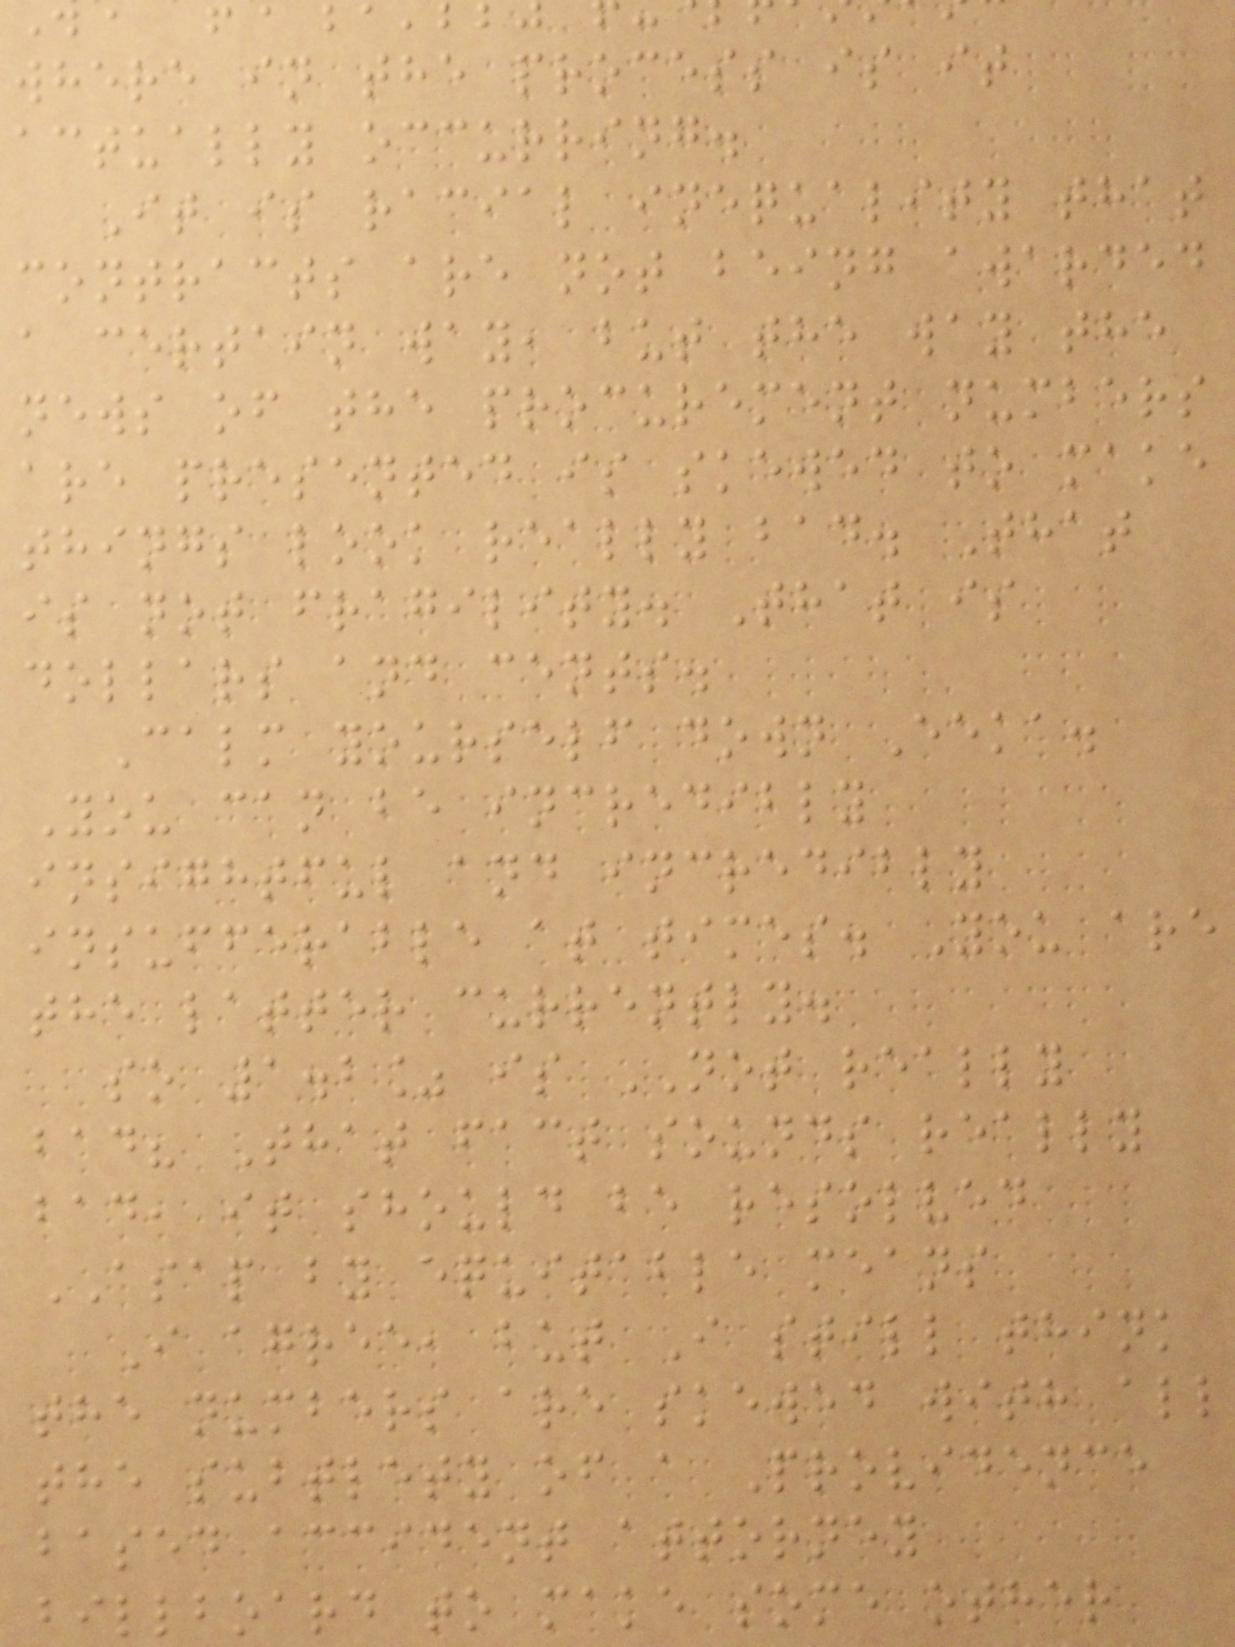where in the process is it
actually occurring.
It is racial inequality that
contracts are not being awarded
a certain way, but the way the
news of the procurement numbers
are presented is skewed to make
things look really bad. That
is not fragility. That is
dollars and cents.
Calm yourself down Eeka.
You can be incredibly
insightful and incredibly
insufferable at times. You are
the latter currently.
so 1.2% is NOT really
bad? That fact sounds really
bad, it should be resolved
ASAP by equitable means
I agree, but I still think
the numbers are skewed with all
the subtlety of a Providence
based accident attorney
billboard to make some other
